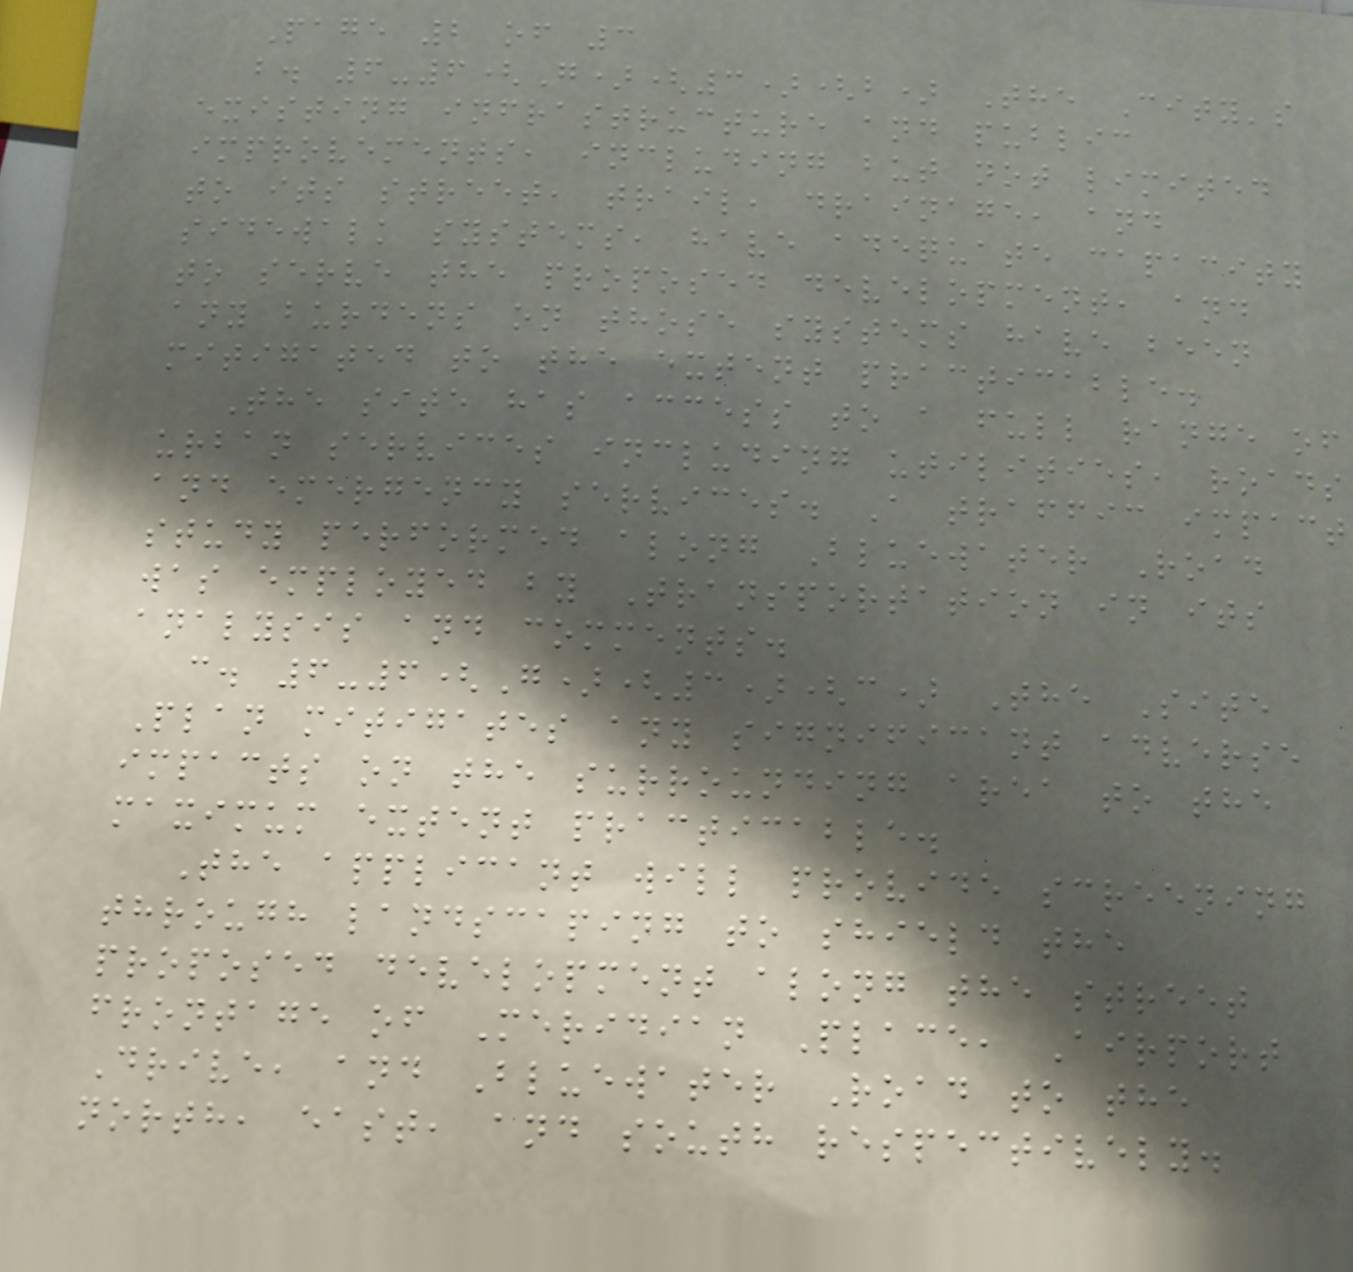Page 2 of 3
b. 6-6(G)(3)(b) The City's
existing infrastructure and public
improvements, including but not limited
to its street, trail, drainage, and
sidewalk systems, have adequate capacity
to serve the proposed development, and
any burdens on those systems have been
mitigated to the extent practicable.
The site has access to a full range of
urban services including utilities, roads
and emergency services. A traffic impact
study performed along Bluewater Road
was employed by Transportation in its
analysis and comments.
c. 6-6(G)(3)(c) The Site
Plan mitigates any significant adverse
impacts on the surrounding area to the
maximum extent practicable.
The applicant will provide screening
through landscaping to shield the
proposed development along the street
frontage of Meridian Place, Airport
Drive, and Bluewater Road to the
north, east, and south respectively.
